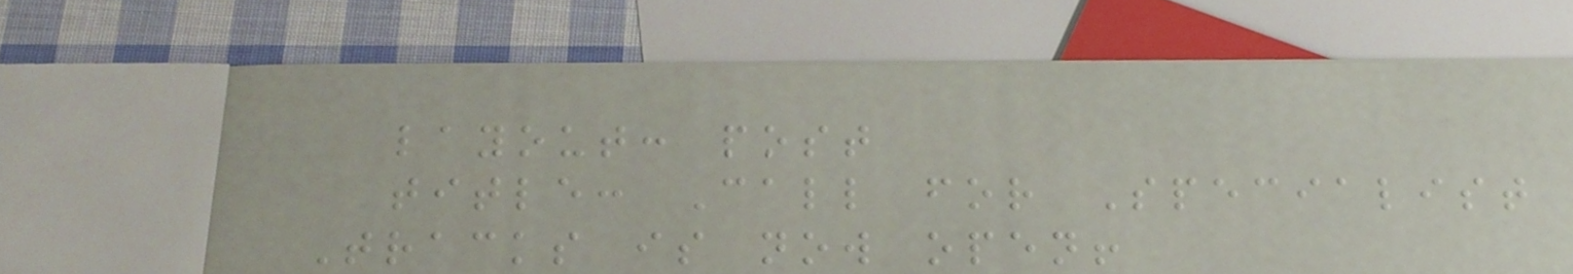layout: post
title: Call for Specialist
Tracks is now open!
